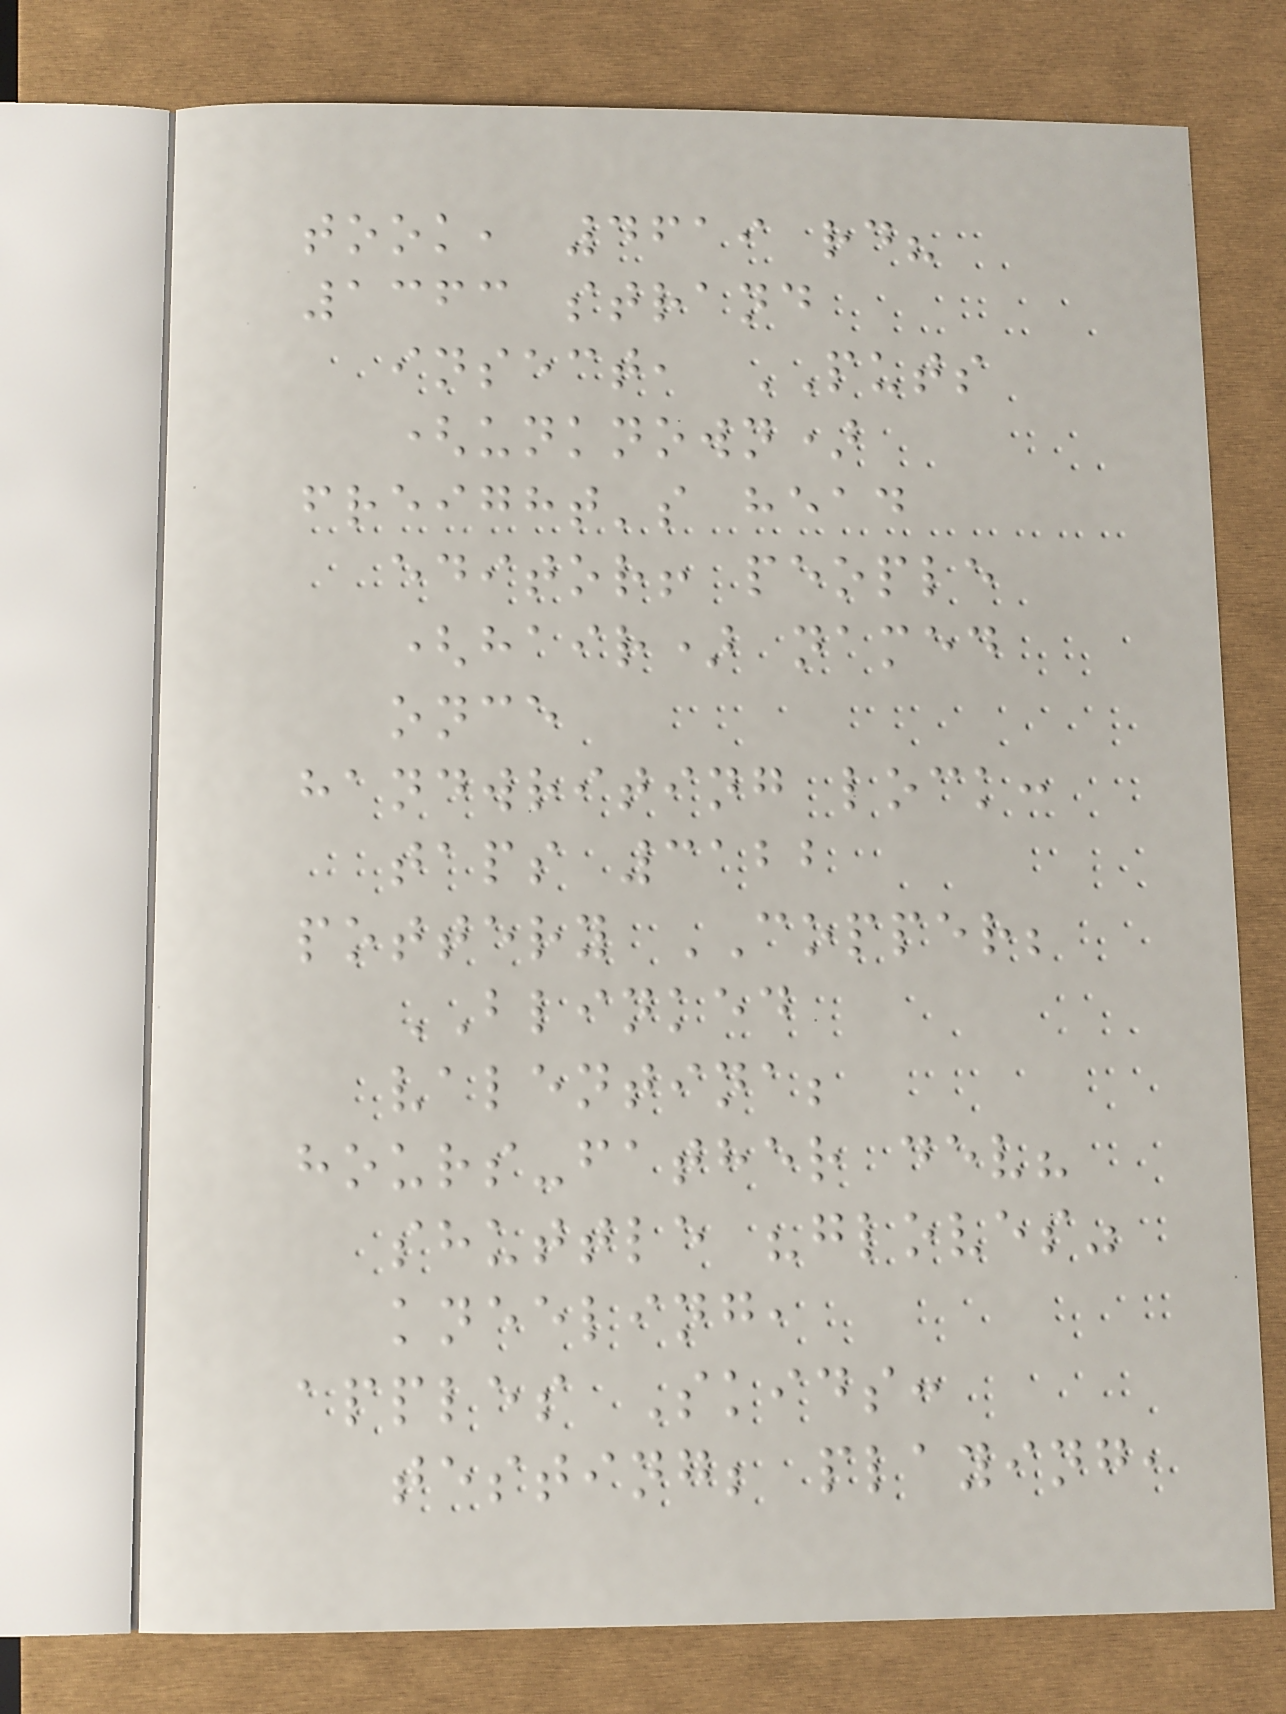took, 4619 rd?
1363 strand
insect, PUTS
(unknown)
freight's head
editor! people
(hair) named
once
handwriting lock:
taps 3122
pottery COPPER;
BLINKED
valentina;
hours-father dev?
shuttle "gloves"
kneeling,
apples Skids:
testing; playing,
